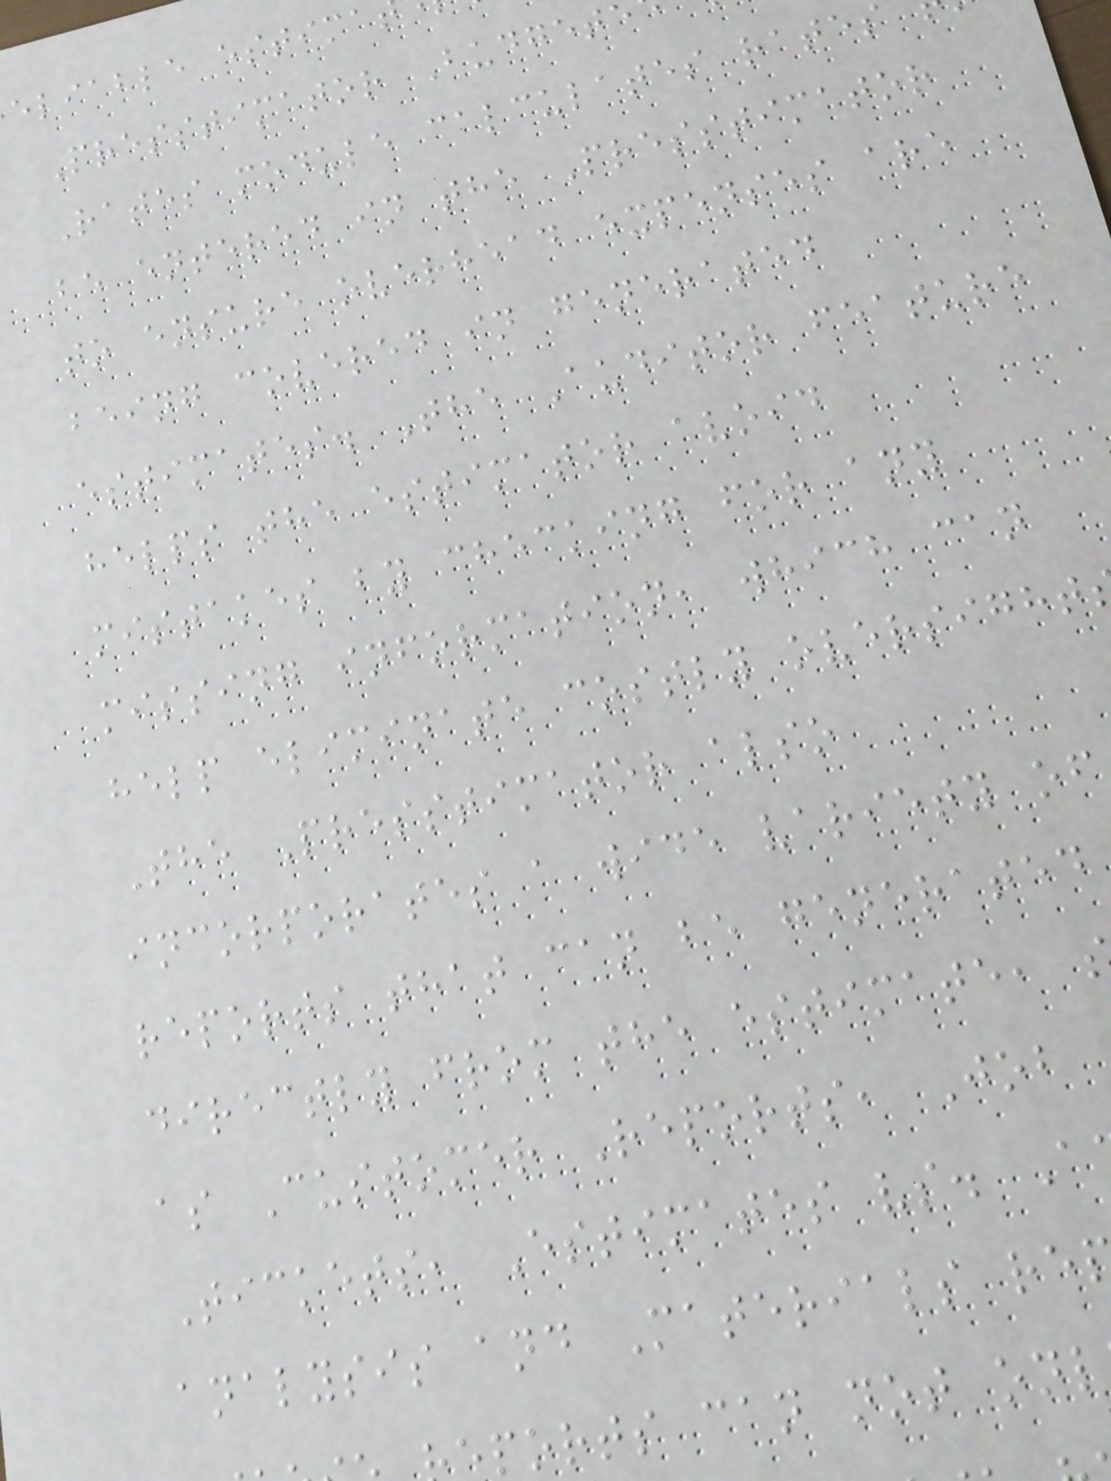eliable estima
Presstimator Budget
Rates module calculates rates
be entered in the Presstimator
to ensure overhead expenses are
being covered in generated
estimates. The Auditor feature
helps the estimator avoid
mistakes by checking for any
missing information, which can
help eliminate costly oversight
The Presstimator also
incorporates a wide variety of
reports that can be generated
directly from the estimate,
as Customer Reports, Job
Tickets, Estimates vs. A
analysis and Materials re
ports can not onl
